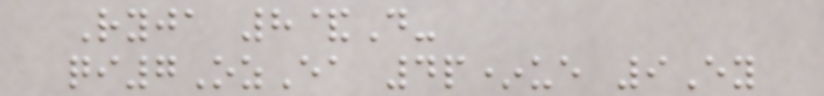Ryja 8&D-
qi7OzEa 4p*ue 9Ey
